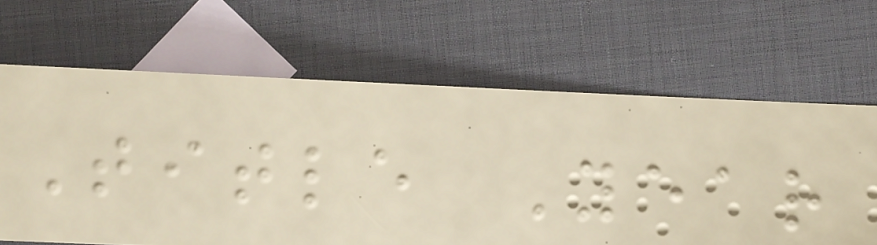Title Year
